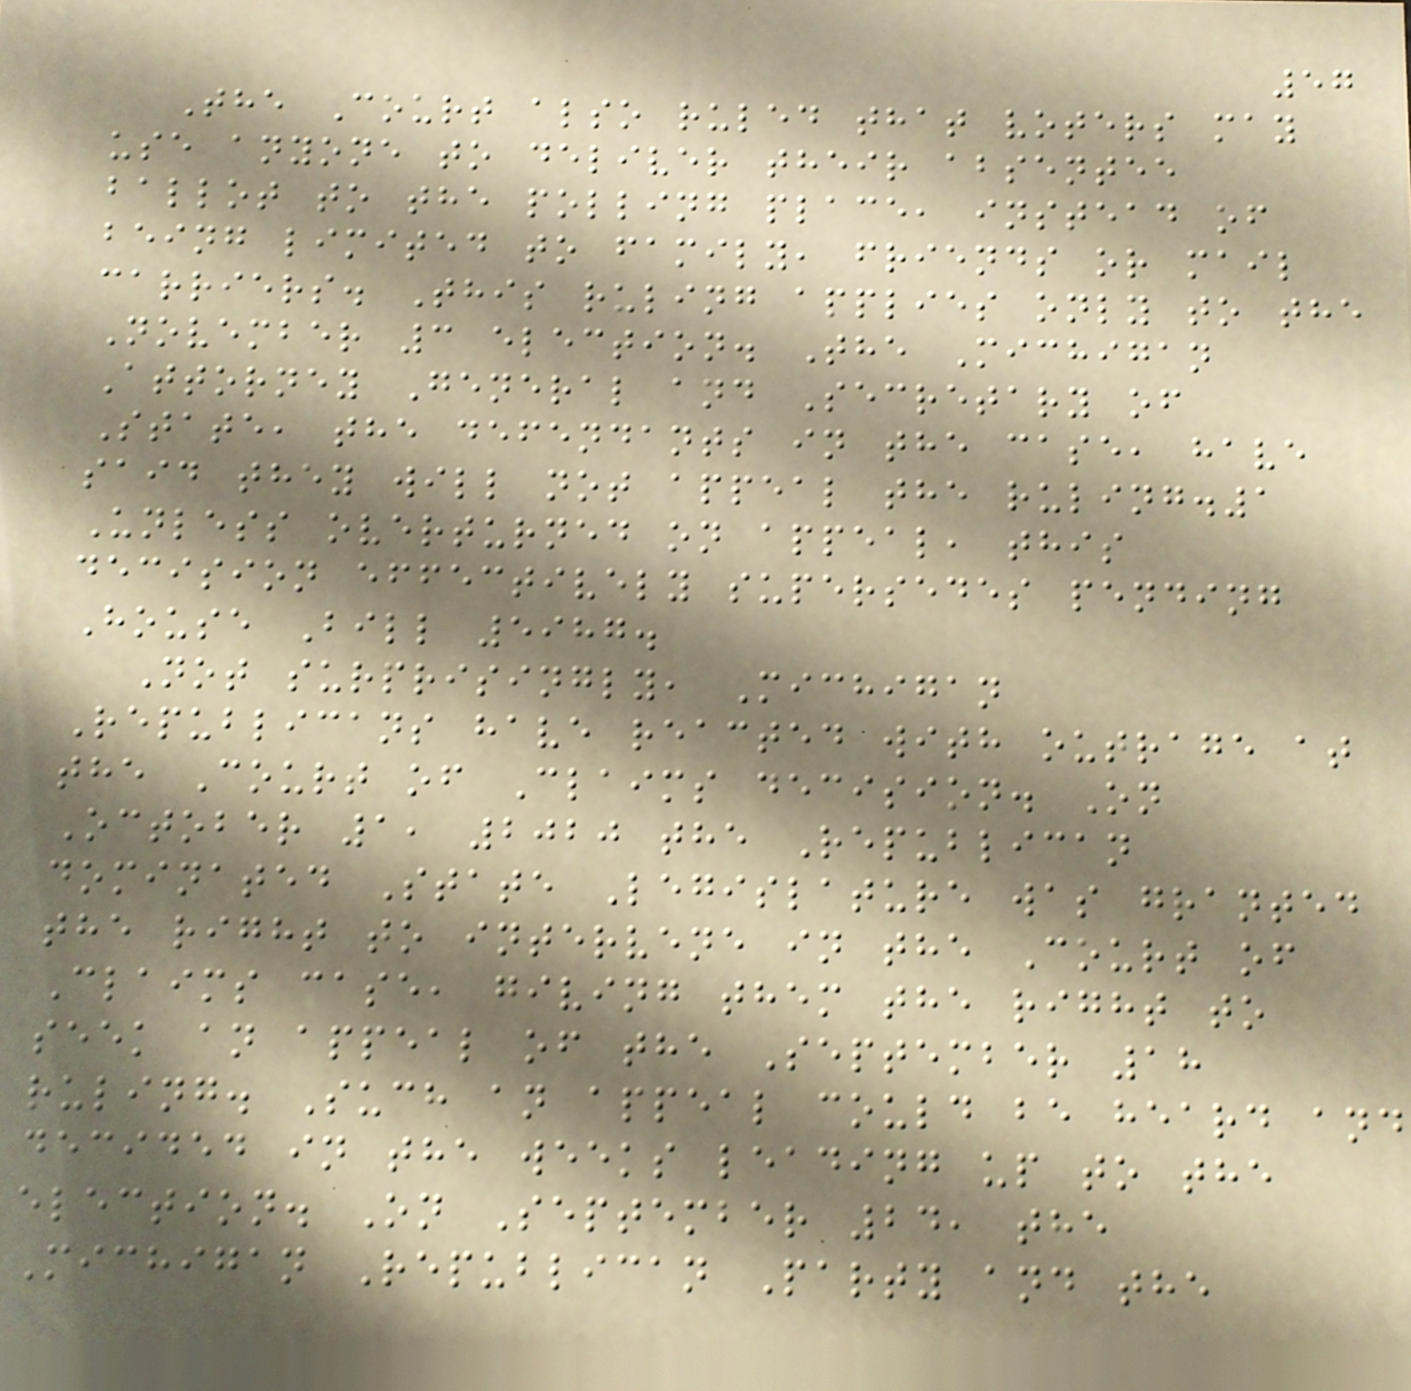57
The Court also ruled that voters may
use anyone to deliver their absentee
ballot to the polling place, instead of
being limited to family, friends or mail
carriers. This ruling applies only to the
November 3 election. The Michigan
Attorney General and Secretary of
State, the defendants in the case, have
said they will not appeal the ruling.1
Unless overturned on appeal, this
decision effectively supersedes pending
House Bill 5987.
Not surprisingly, Michigan
Republicans have reacted with outrage at
the Court of Claims decision. On
October 1, 2020 the Republican
dominated State Legislature was granted
the right to intervene in the Court of
Claims case, giving them the right to
seek an appeal of the September 18
ruling. Such an appeal could be heard and
decided in the weeks leading up to the
election. On September 24, the
Michigan Republican Party and the
